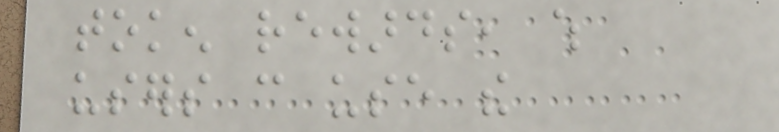token rewards, which
users can use the
